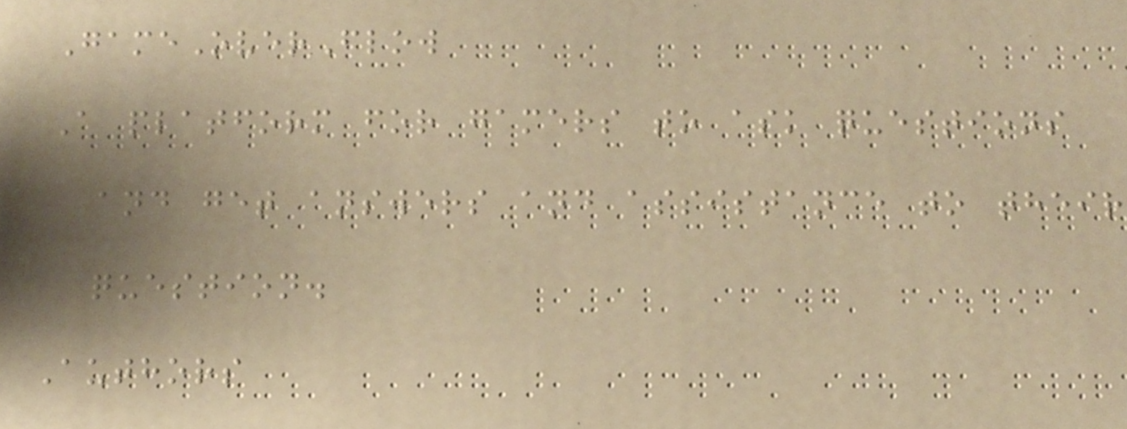GameOverFlow
A platform for gamers to ask questions
and get answers and assistance to their
question.
Authors
